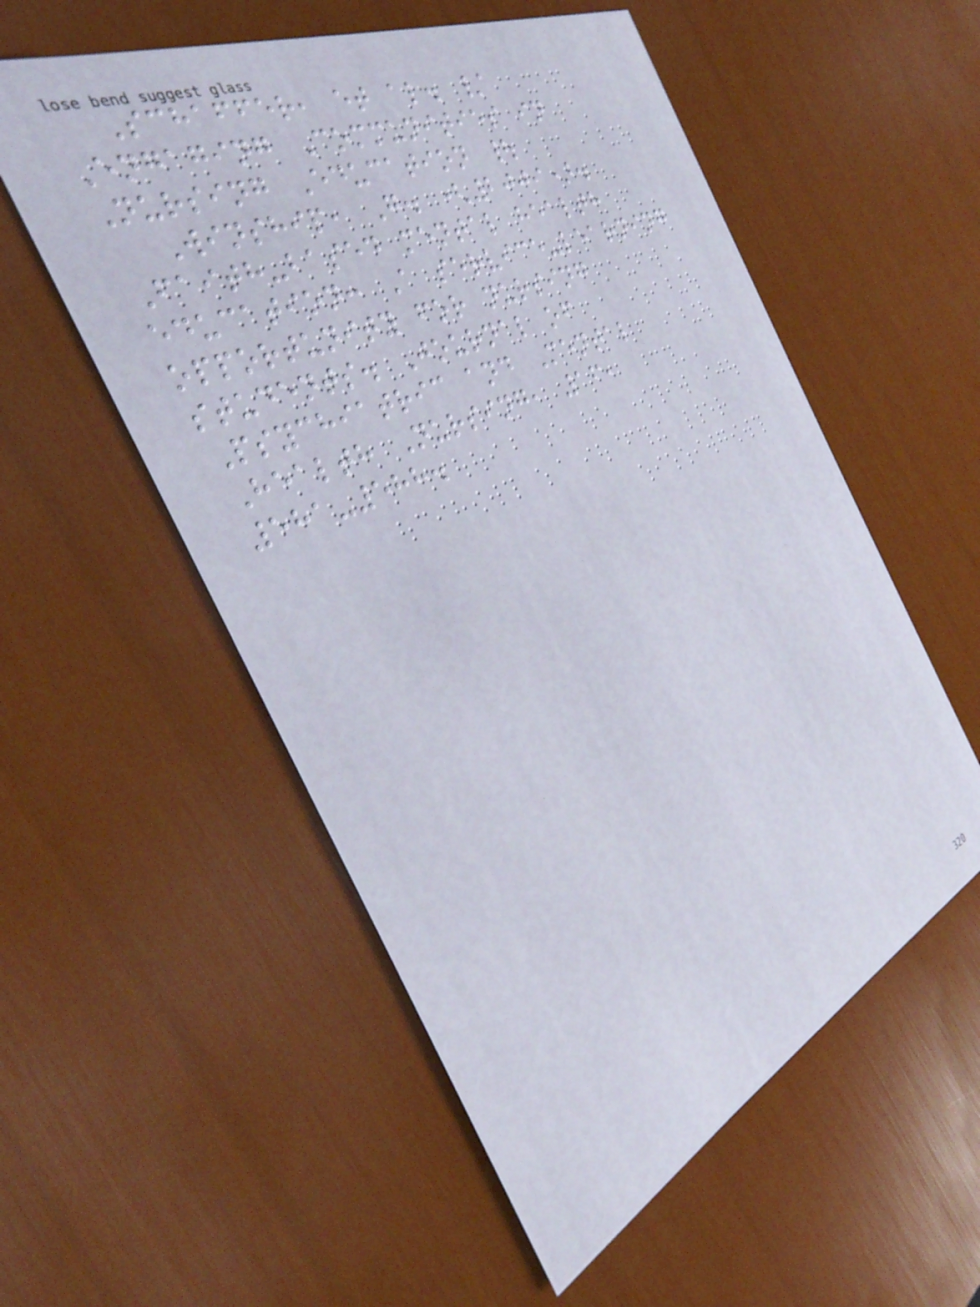Schaffer, et al. /
Engaging Communities in
Nursing Education |
Winship, G. (2009).
Faith-based mental health
education: A service-learning
opportunity for nursing
students. Journal of
Psychiatric and Mental
Health Nursing, 16,
581-588.
